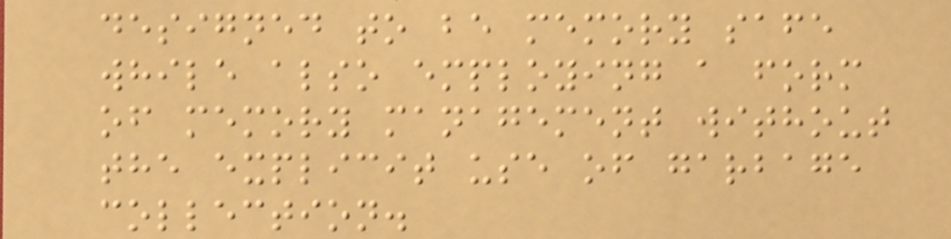designed to be memory safe
while also employing a form
of memory management without
the explicit use of garbage
collection.
